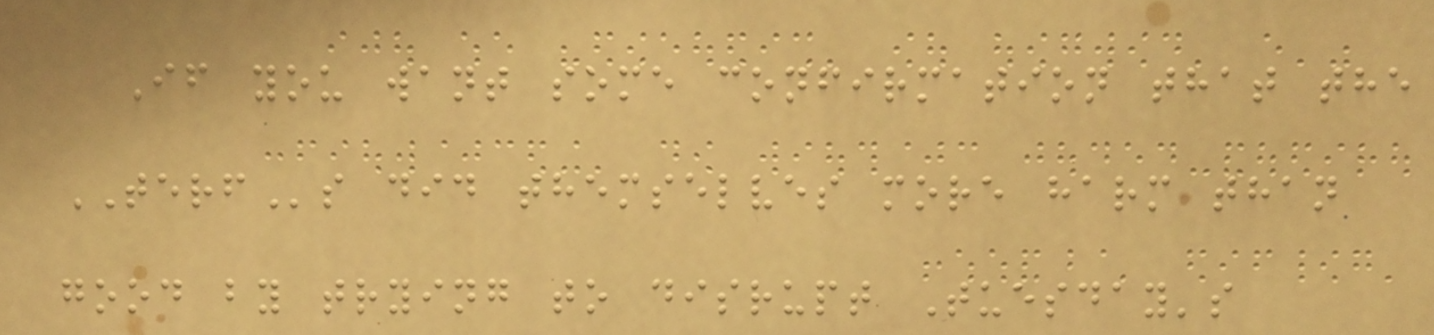If you want some confirmation that the
TERFs did themselves more harm than
good by trying to disrupt Tuesday's
